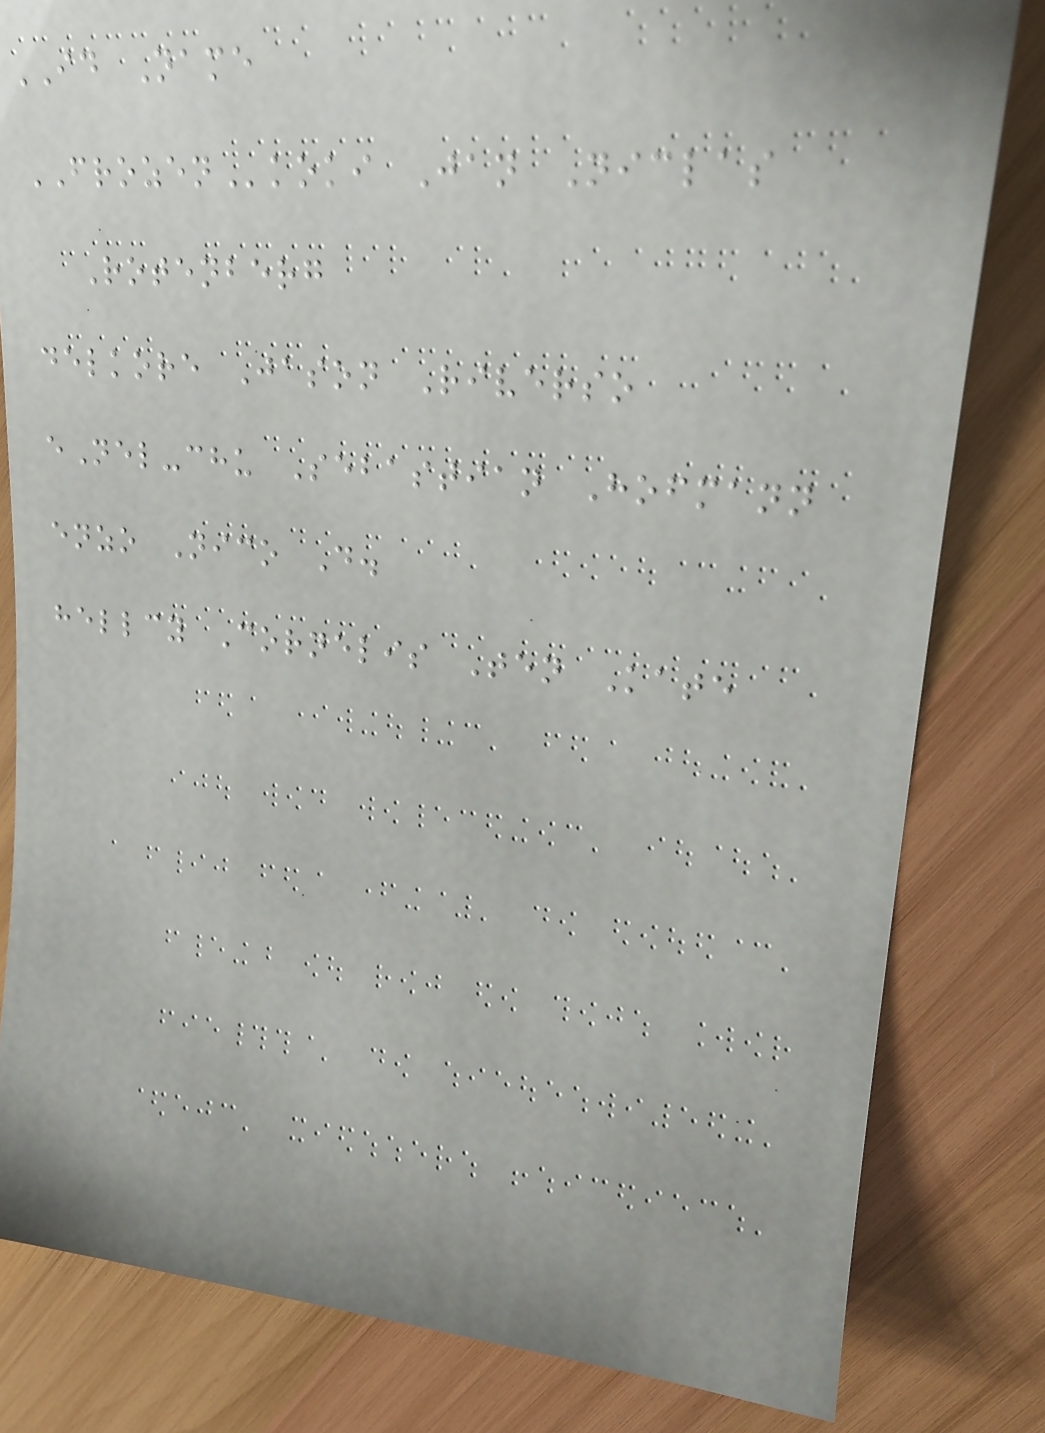ID Name
FROZENkoki Jan Niclas
Rotenberg
delkore Jason Riverso
eNel-chu Sebastian Hofmann
enzo Nico D.
hellcy Cornelis Ten Kate
